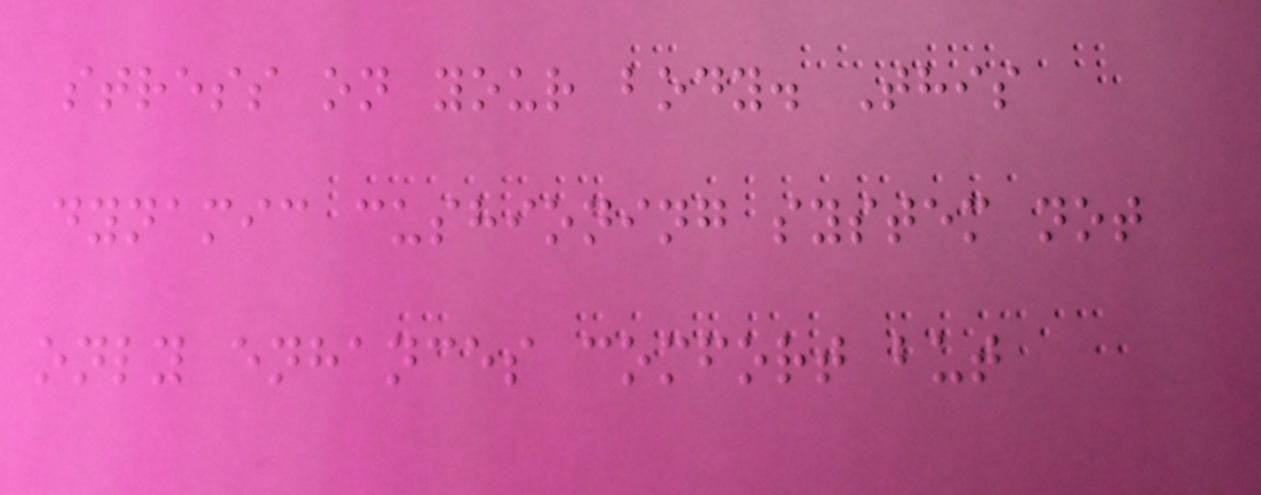stress on your body. This
dynamic cushioning system not
only enhances comfort but
